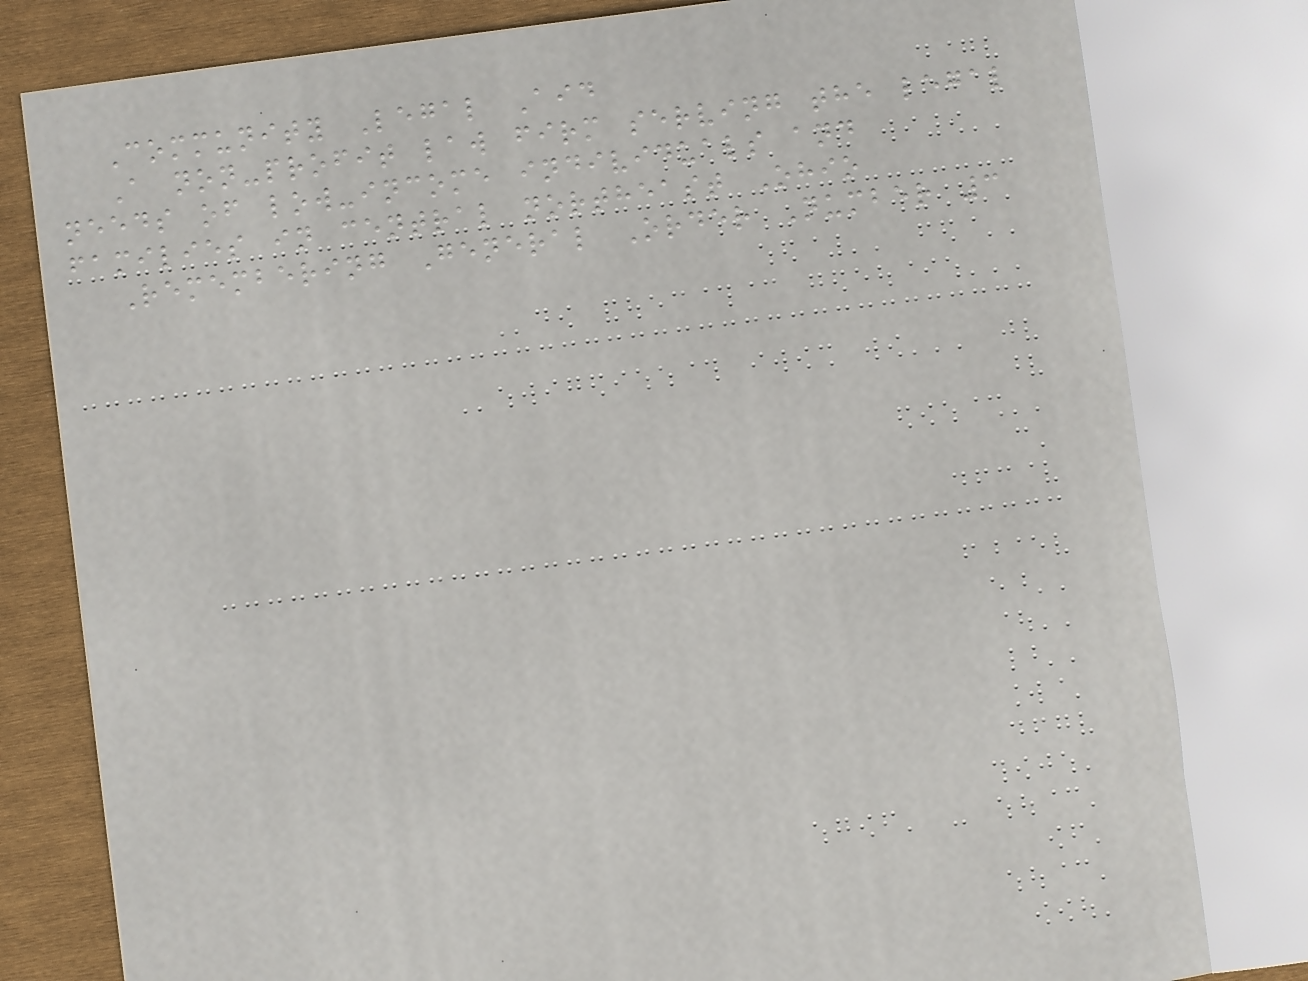Community Legal Aid
A non-profit law firm serving the legal
needs of low-income individuals and
families in central northeast Ohio
Remembering General Order Number 3
